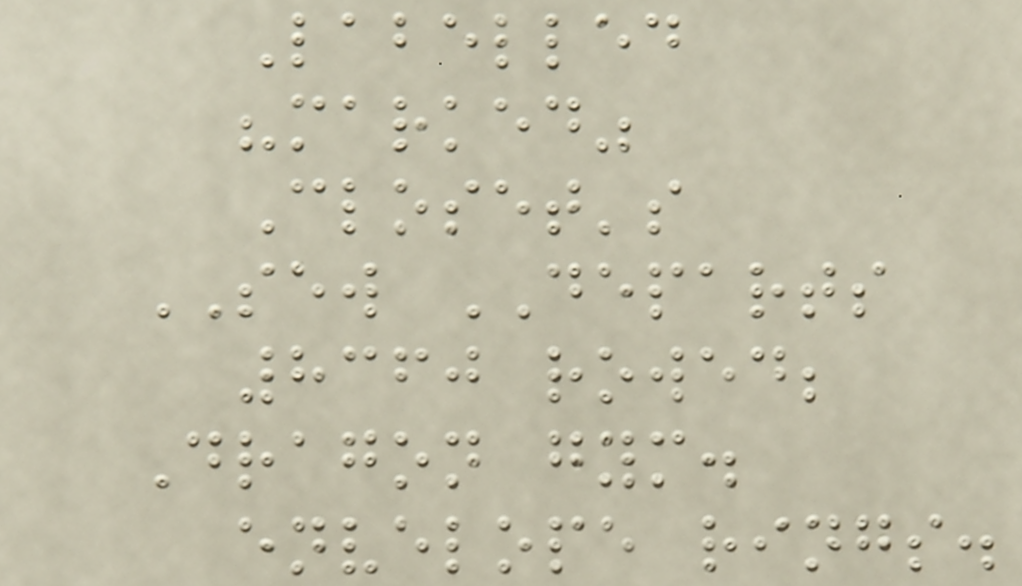Labelled
"marked"
Closet's
SEW DEPARTS
8360 rowed;
Dragon gym.
envelope rings.
